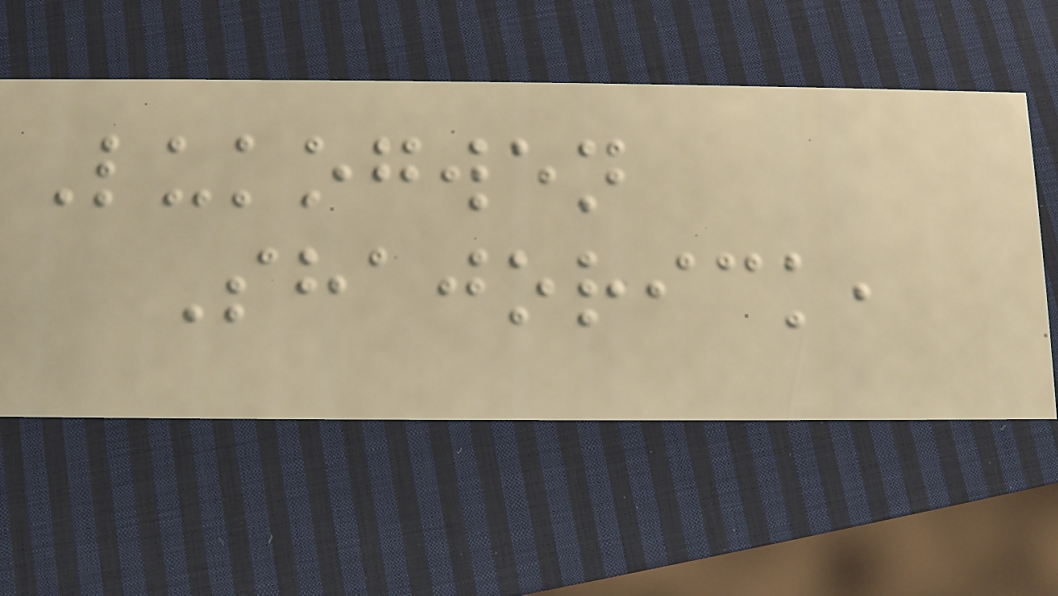Lukogwen
Shajorick,
